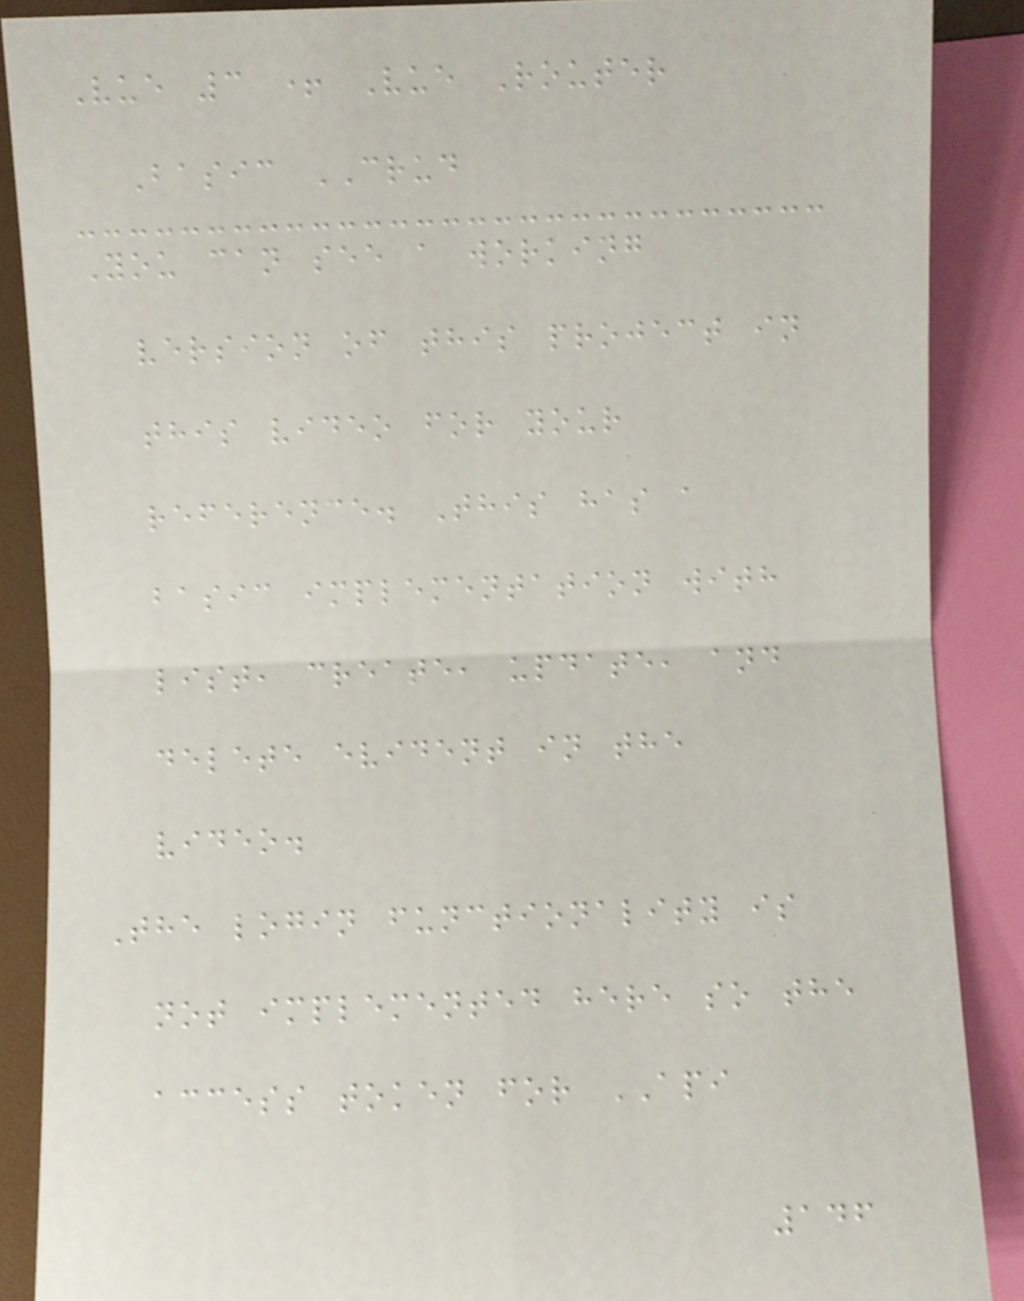Vue 3 + Vue Router
Basic CRUD
You can see a working
version of this project in
this video for your
reference. This has a
basic implementation with
list, create, update, and
delete evident in the
video.
The login functionality is
not implemented here so the
access token for API
146
